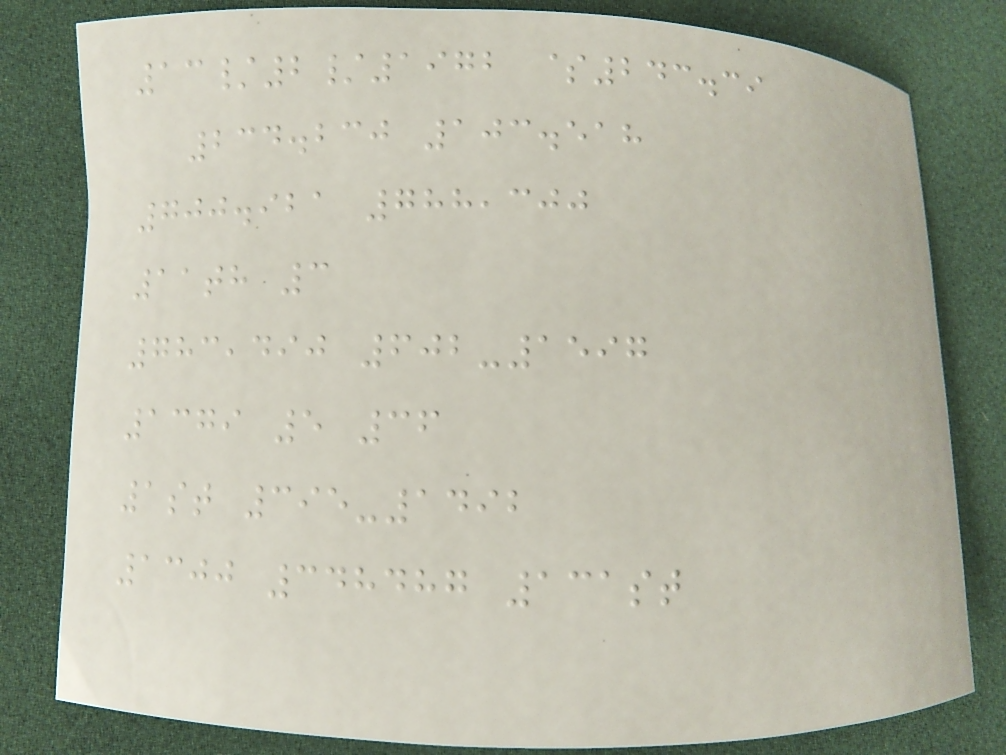13/2/1972 $243.39
234.230 103.518
700.921 788,300
11th 3
783,490 602-1597
1379 5 36
1st 395-1492
1300 348487 131st
